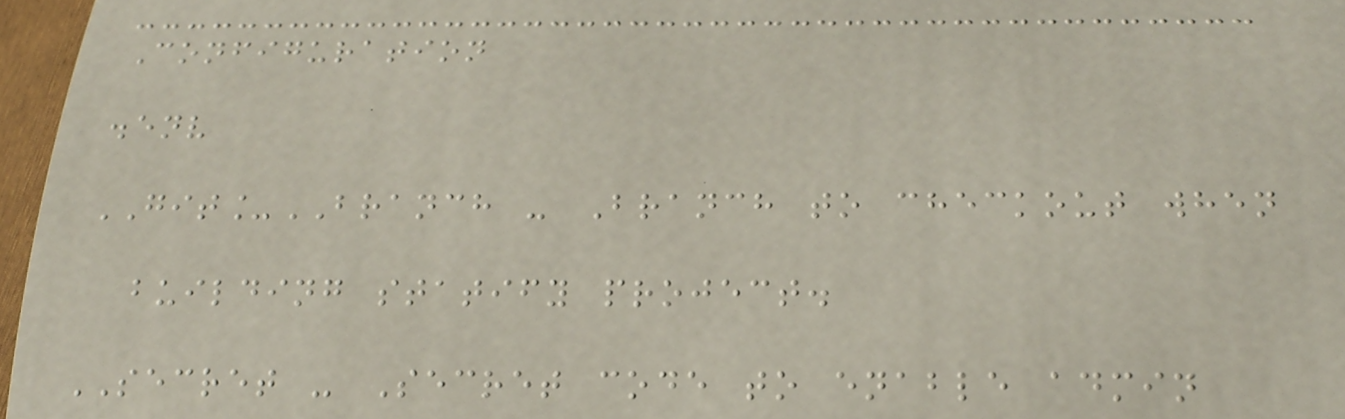Configuration
.env
GIT_BRANCH - Branch to checkout when
building statify project.
SECRET - Secret code to enable admin
